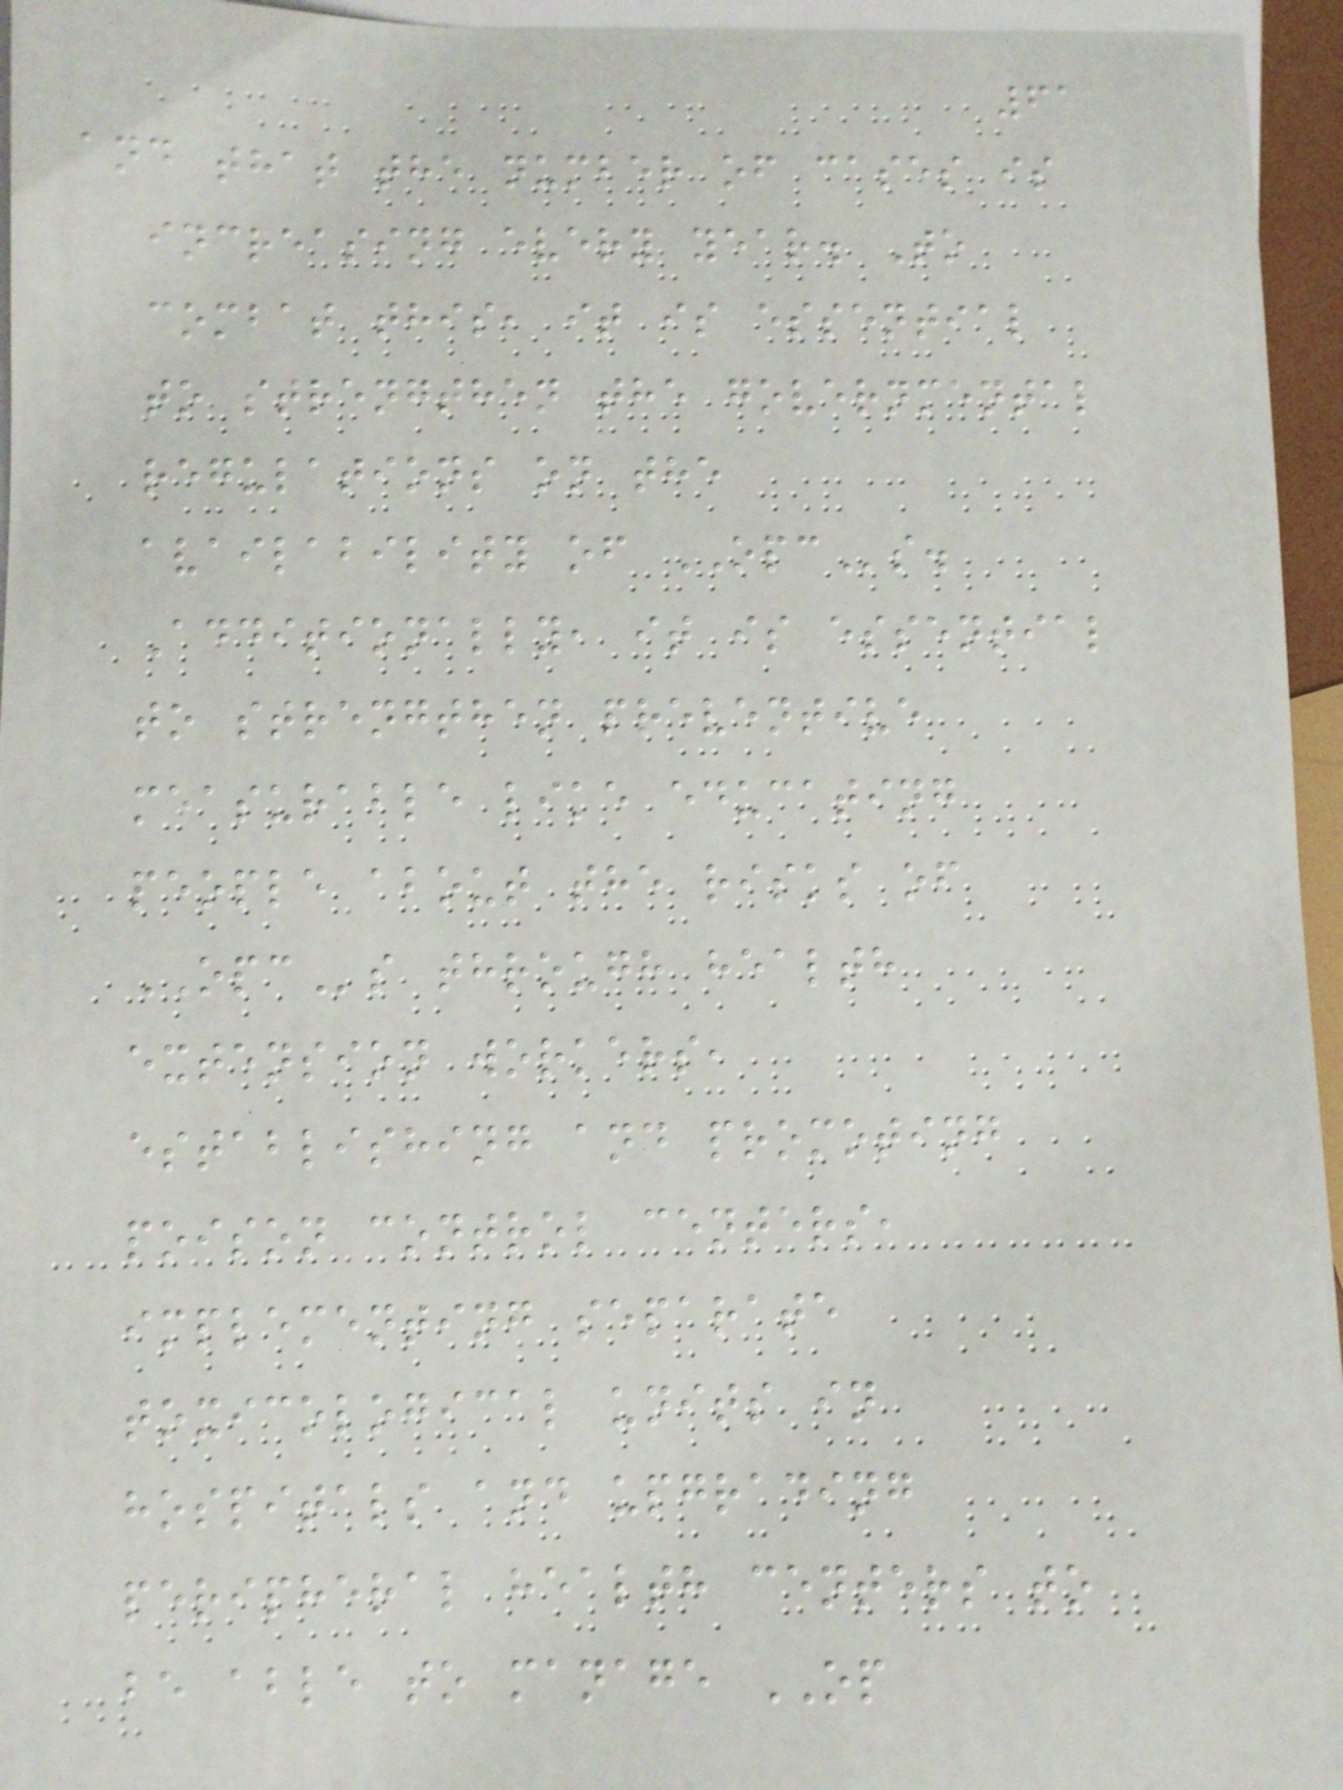61
and that the number of cases is
increasing every year. To
combat this, it is essential
to strengthen the governmental
regulations on the
availability of OPCs.
Additionally, it is essential
to strengthen preventive
measurable like educating
people about the risks of
OPCs through health
extension workers,
establishing and promoting
poison control centers,
implementing separate
toxicological units in
hospitals and upgrading
peripheral health centers to
be able to manage OP
